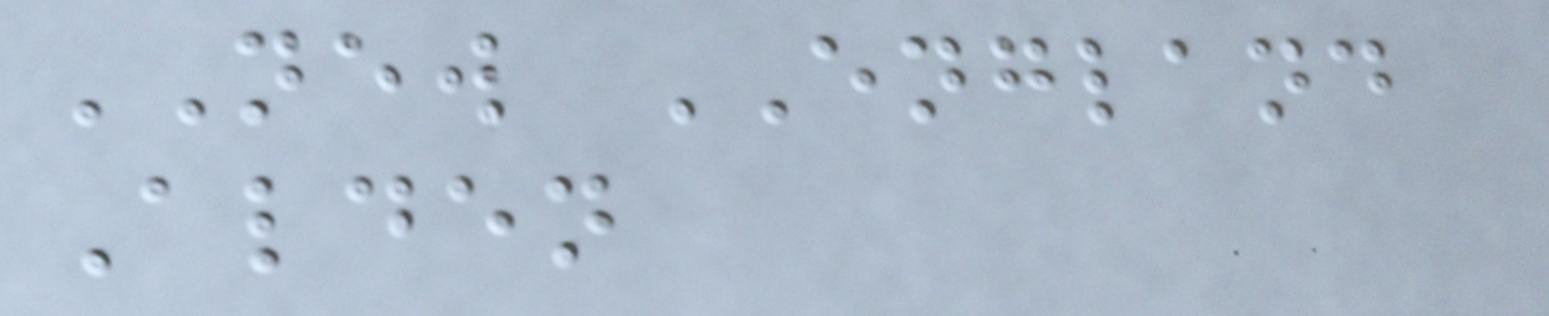NEW ENGLAND
Alden
